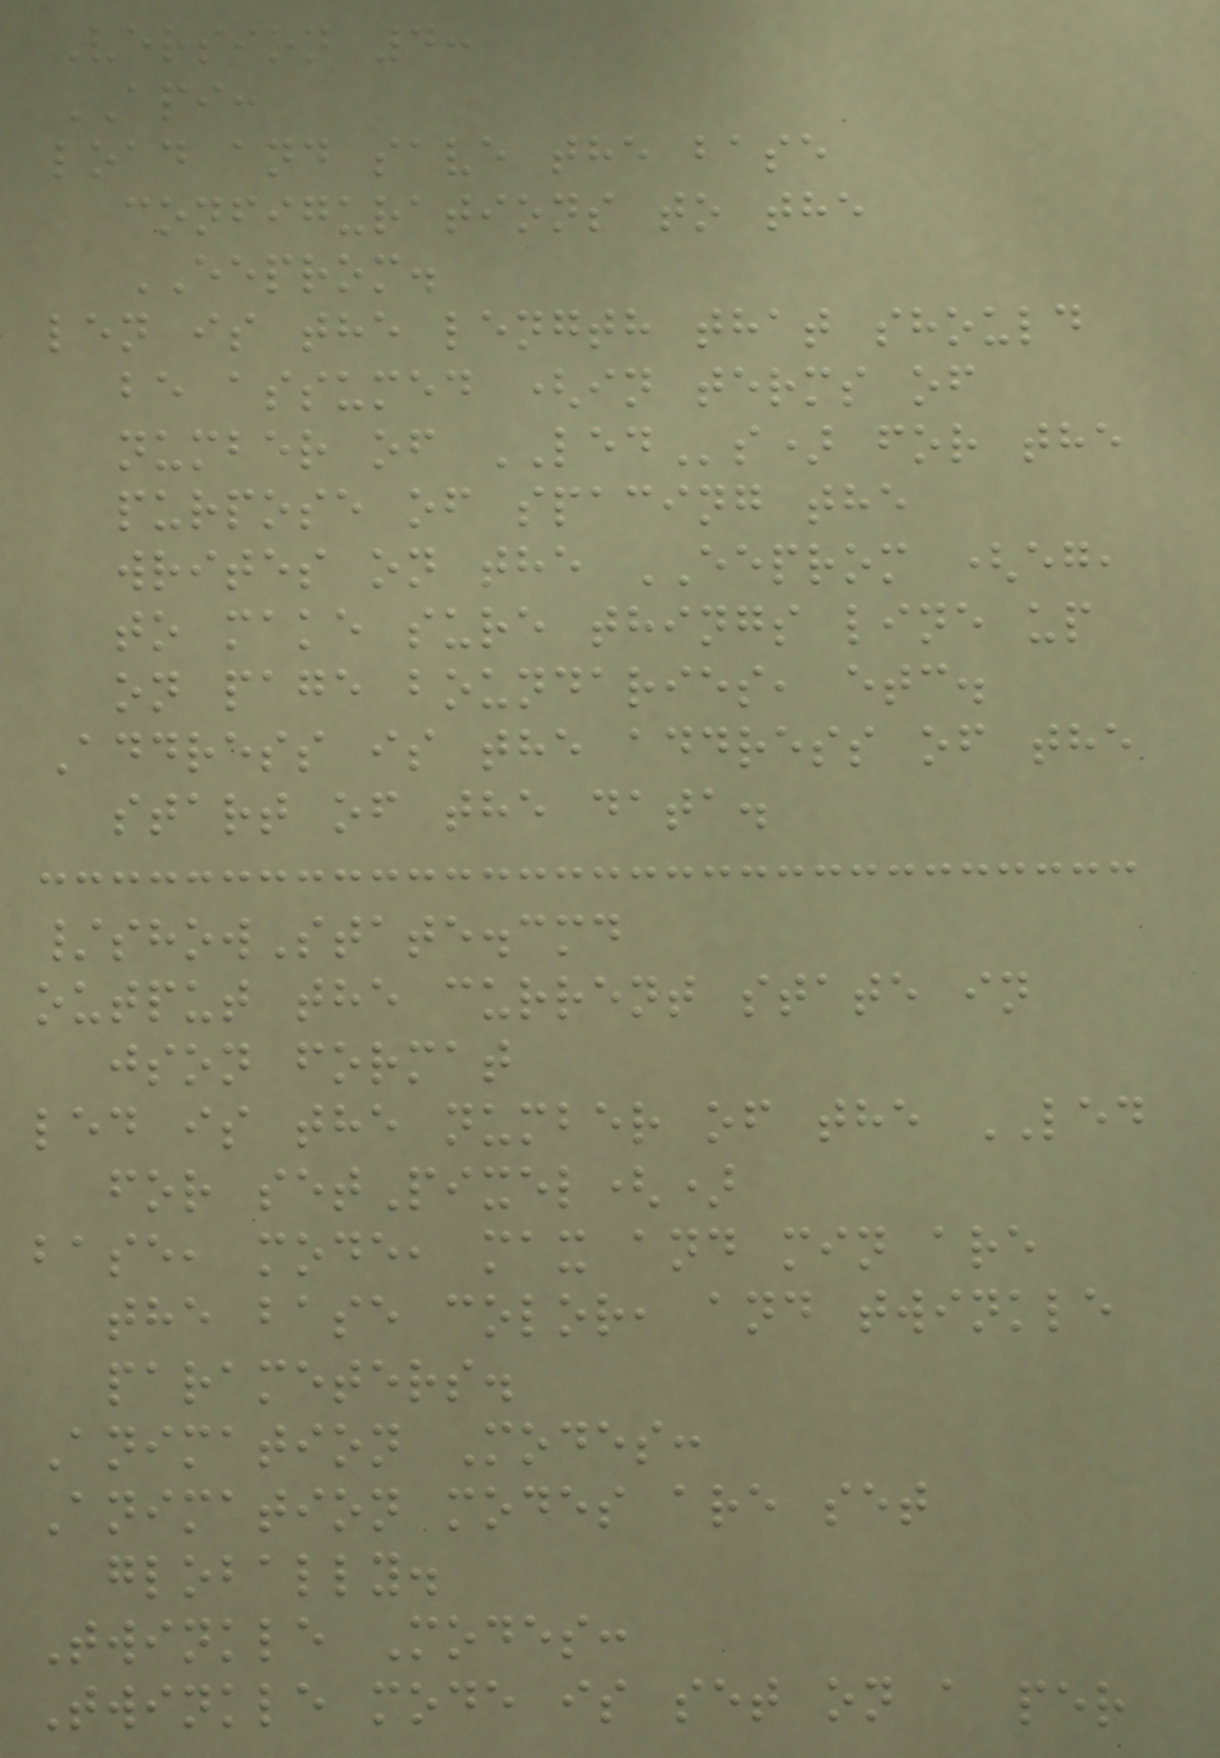Version 4:
API:
load and save the base
configurations to the
EEPROM.
len is the length that should
be assumed (in terms of
number of LEDs) for the
purpose of spacing the
writes on the EEPROM (eg,
to make sure things line up
on page boundaries, etc.
Address is the address of the
start of the data.
/showState.cmd
output the current state in
json format
led is the number of the LED
for setPixel()
base, mode, max and min are
the base color, and twinkle
parameters.
Animation Modes:
Animation modes are set
globally.
Twinkle Modes:
Twinkle mode is set on a per
